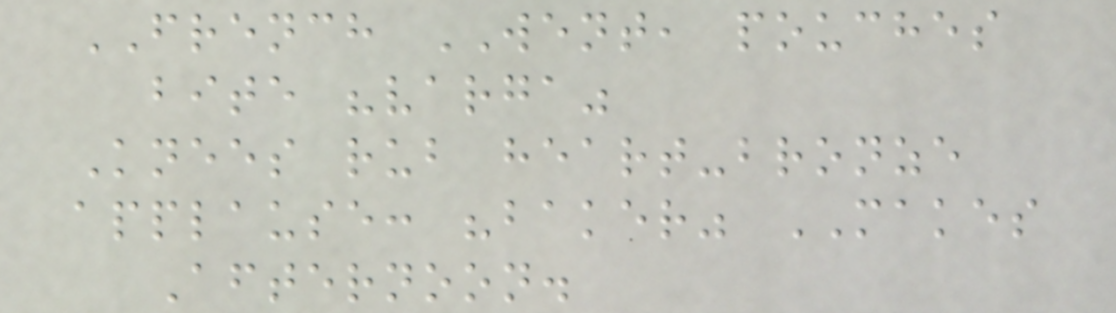FRENCH WENT, pouches
bite "varga"
Knees rub heart-bronze
applause: "baker" MAKES
Afternoon.
